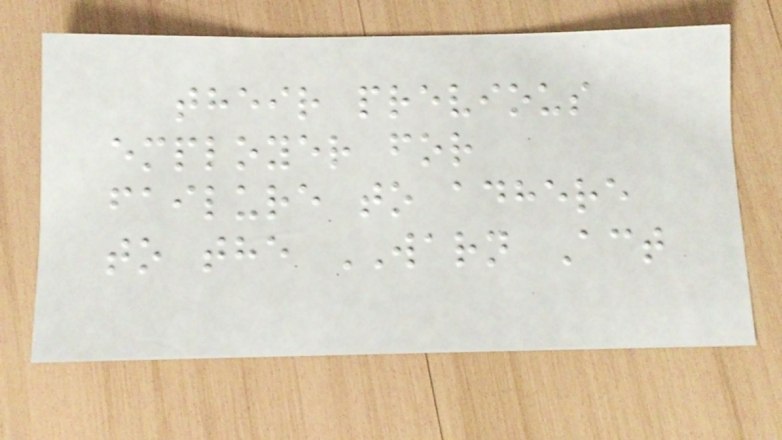their previous
employer for
failure to adhere
to the WARN Act
